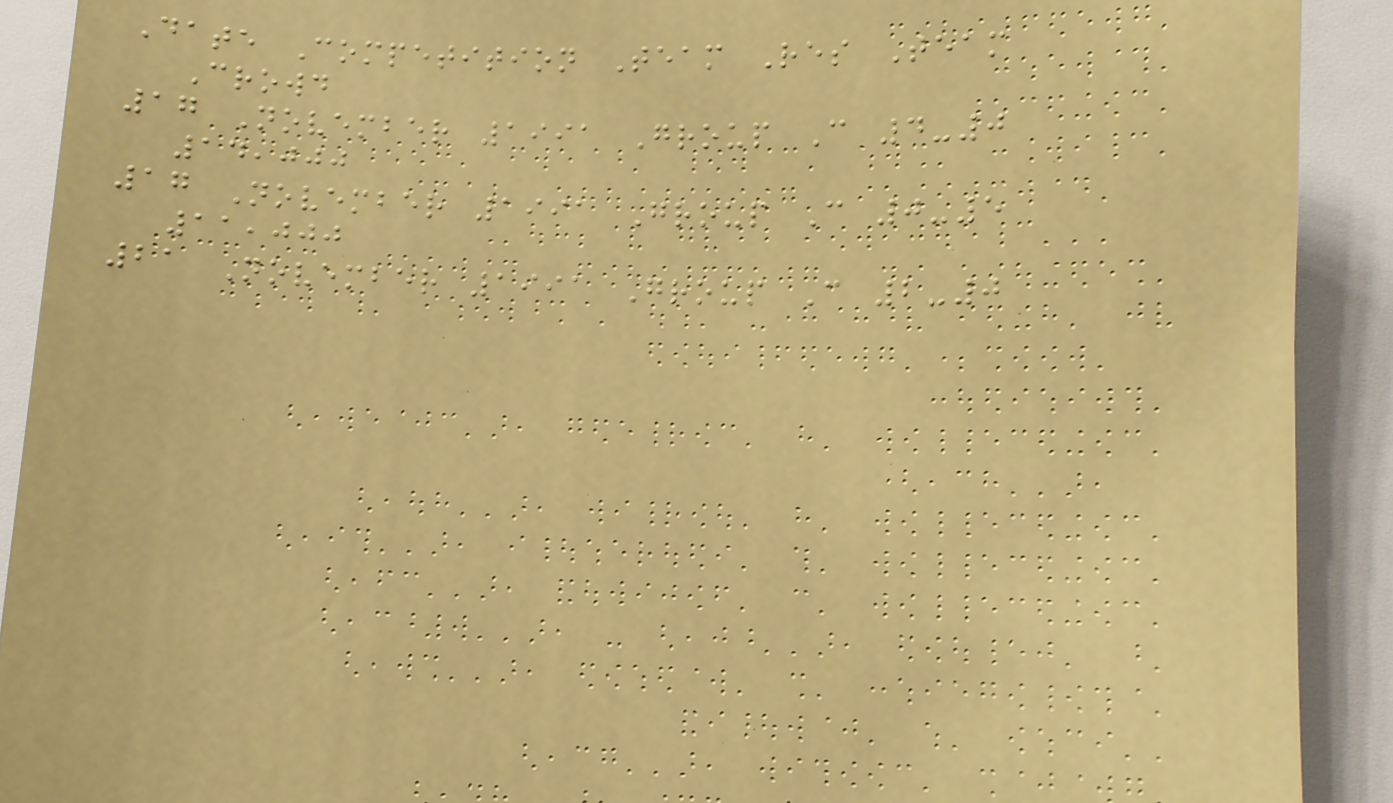Date Competition Team Res Team
Crowd
17 November 1991 Group C 4-0
14,000
17 November 1991 Group C 0-5
11,000
21 November 1991 Group C 2-0
